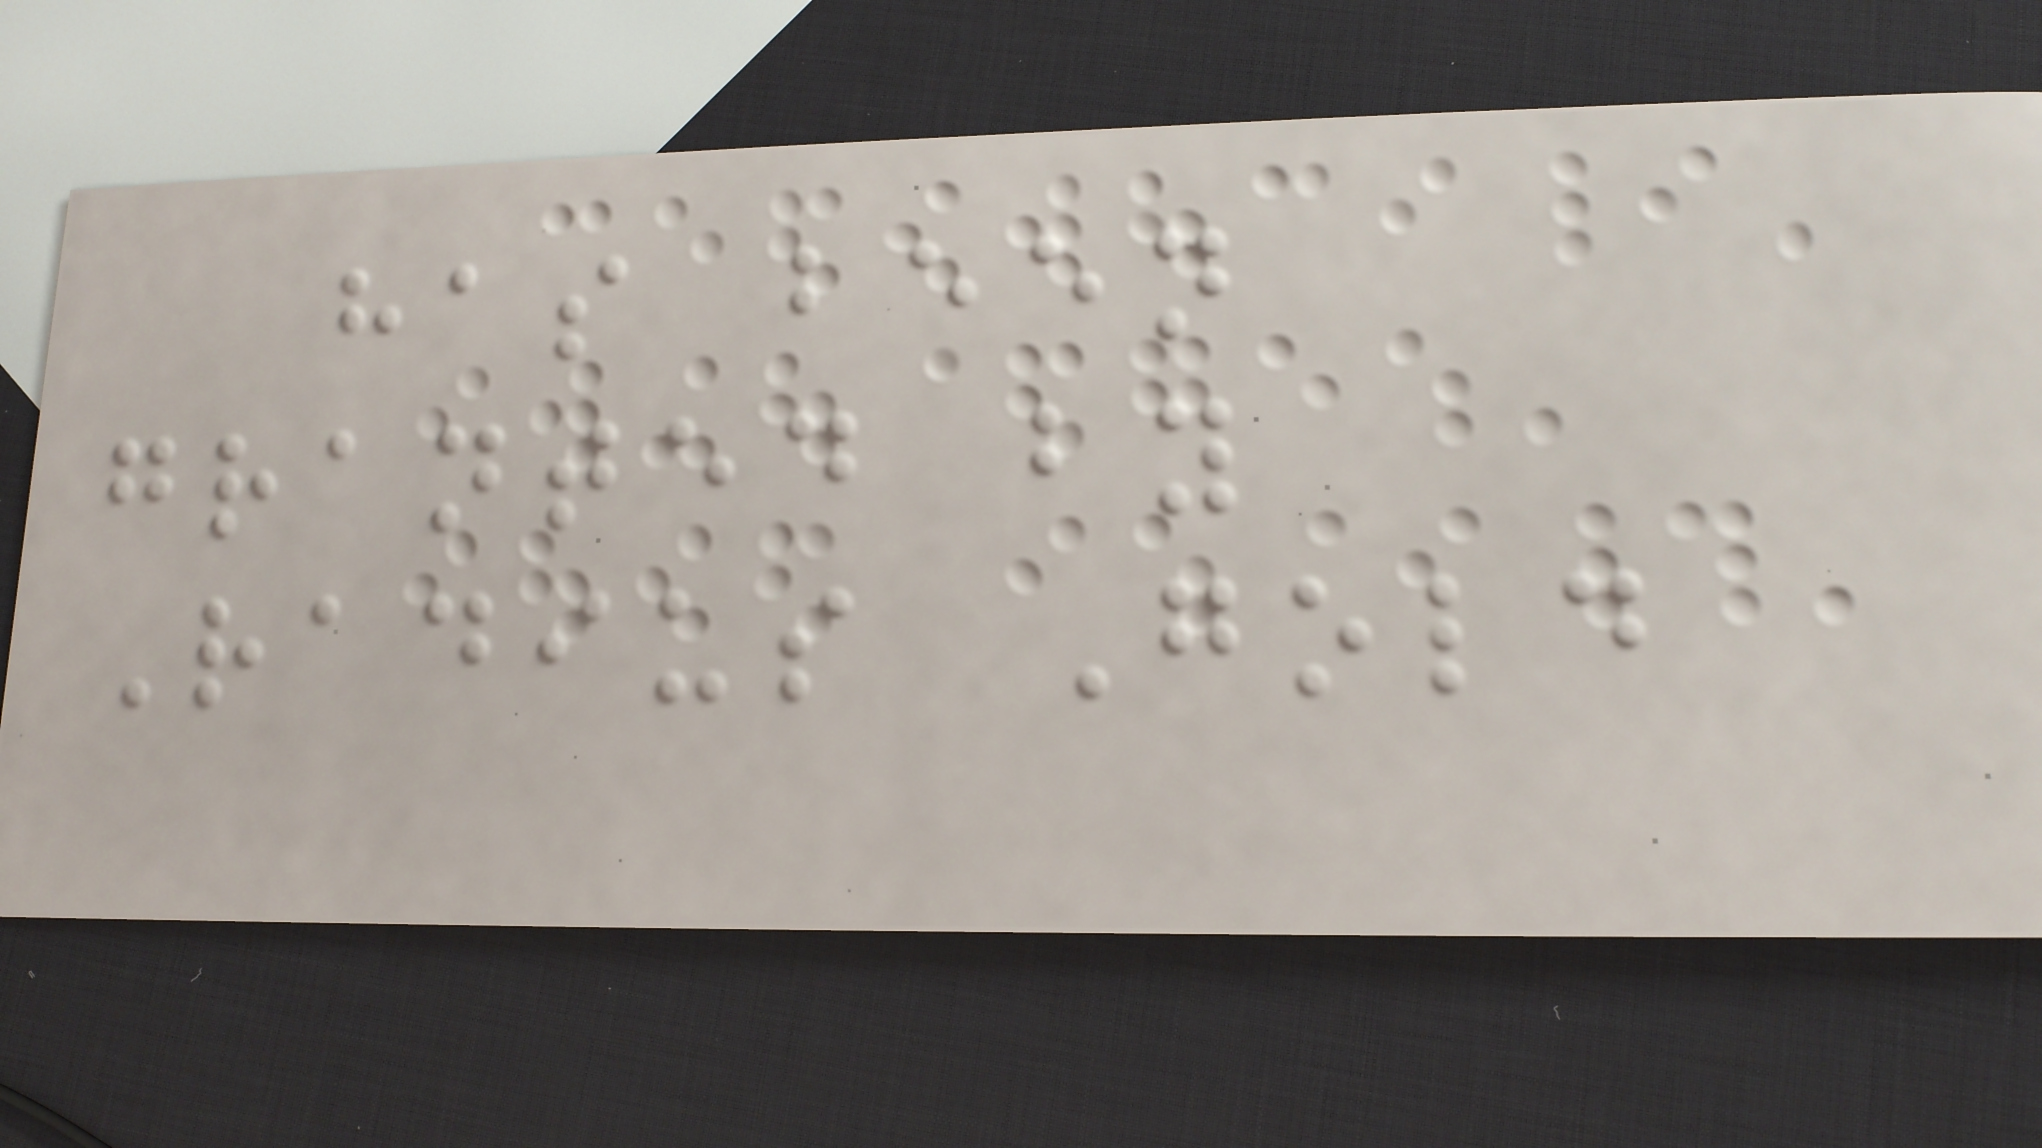has been
granted by
Radius Gold
